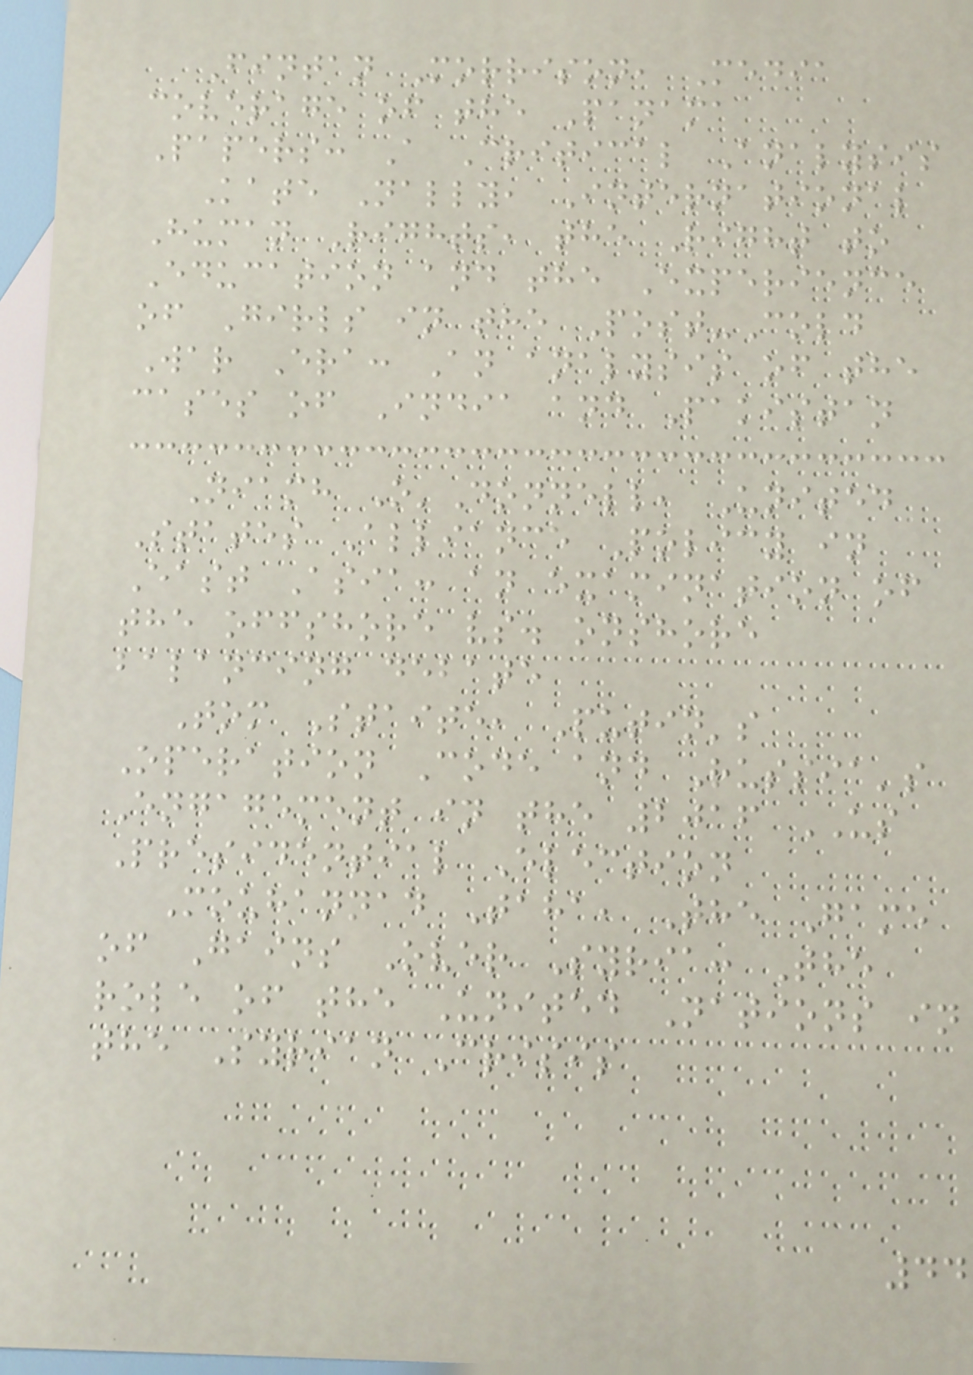Fintan Morrison, Media
coverage of the Panama
Papers: A Critical Analysis
Kate Nally, International
Human Rights, the Right to
Education and the Experience
of Girls in the Post-Cold
War Era: An analysis of the
cases of India and Pakistan
Niamh O'Donnell, United
States Alliance Policy in
East Asia: an examination of
the offshore vs. onshore
balancing debate
Tom Staite, Putin's
Operation Code and Russia's
Engagement in the 2016 US
Presidential Election
Mouhannad Taha, The Game
of Gains Over Syria: The
role of the United Nations in
the Syrian Crisis
44
